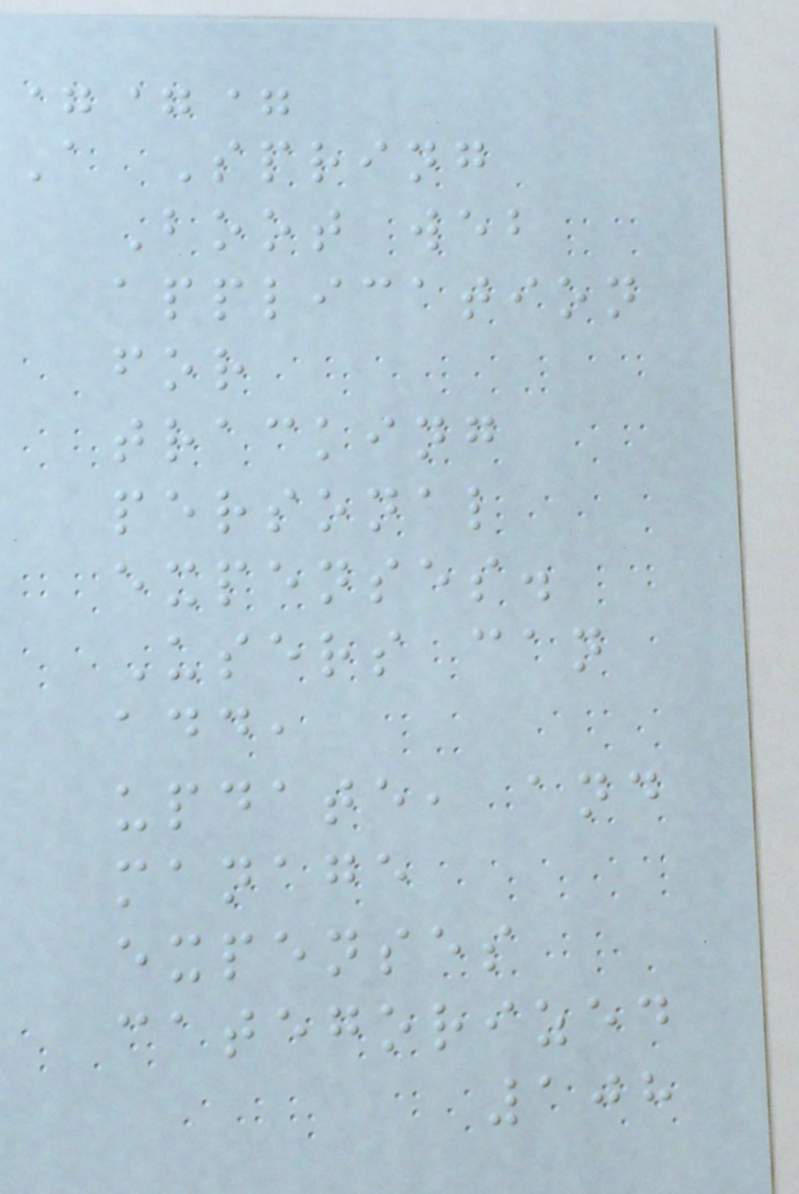===
A Spring
Boot web
application
for
tracking
personal
expenses.
Users can
add,
update, and
manage
expenses
categorized
108
